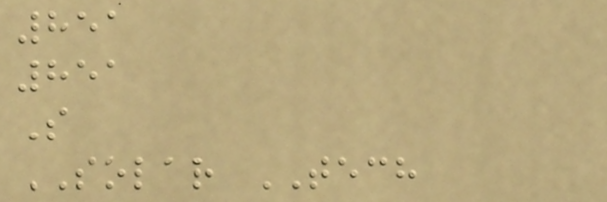851
851
S
SOLAR TECH
